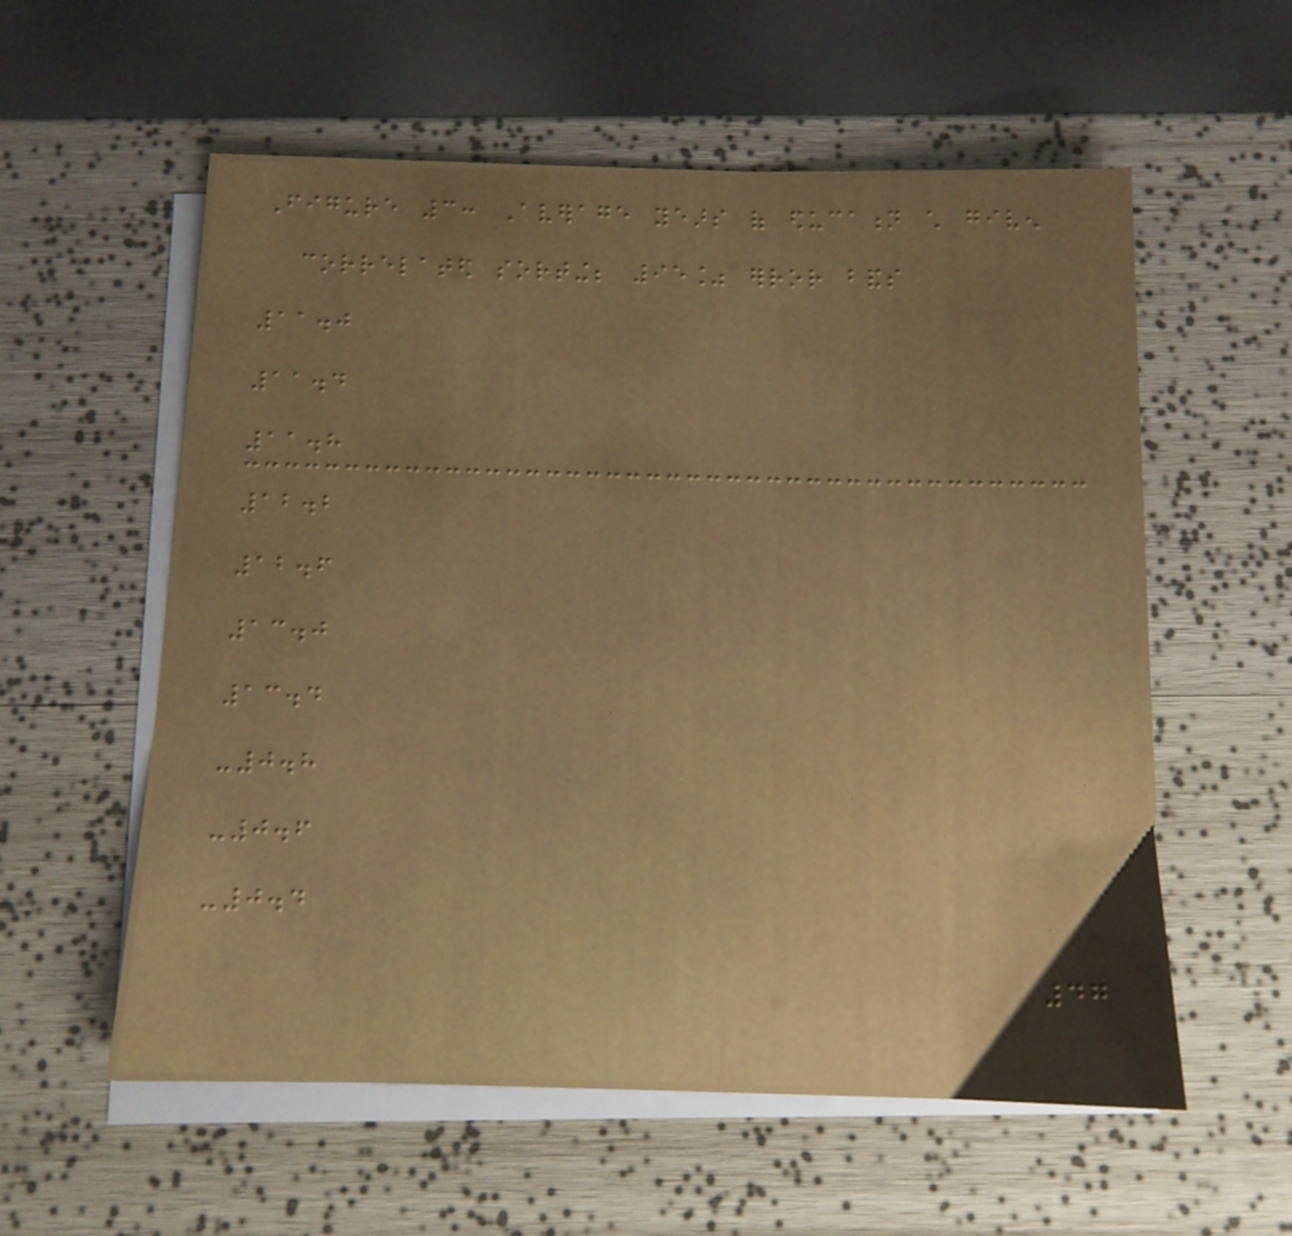Figure 3: Average years of education child given
correlated sorting; 95% error bands
11.0
11.4
11.8
12.2
12.6
13.0
13.4
-0.8
-0.6
-0.4
47
